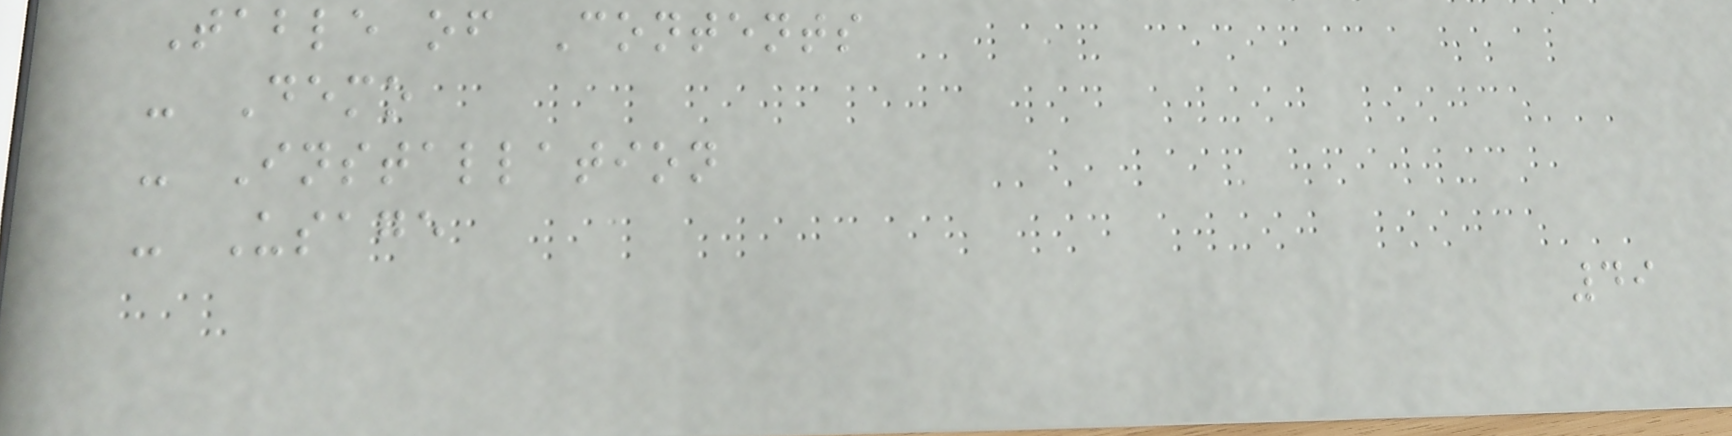Table of Contents
- Demo
- Installation
- Usage
49
